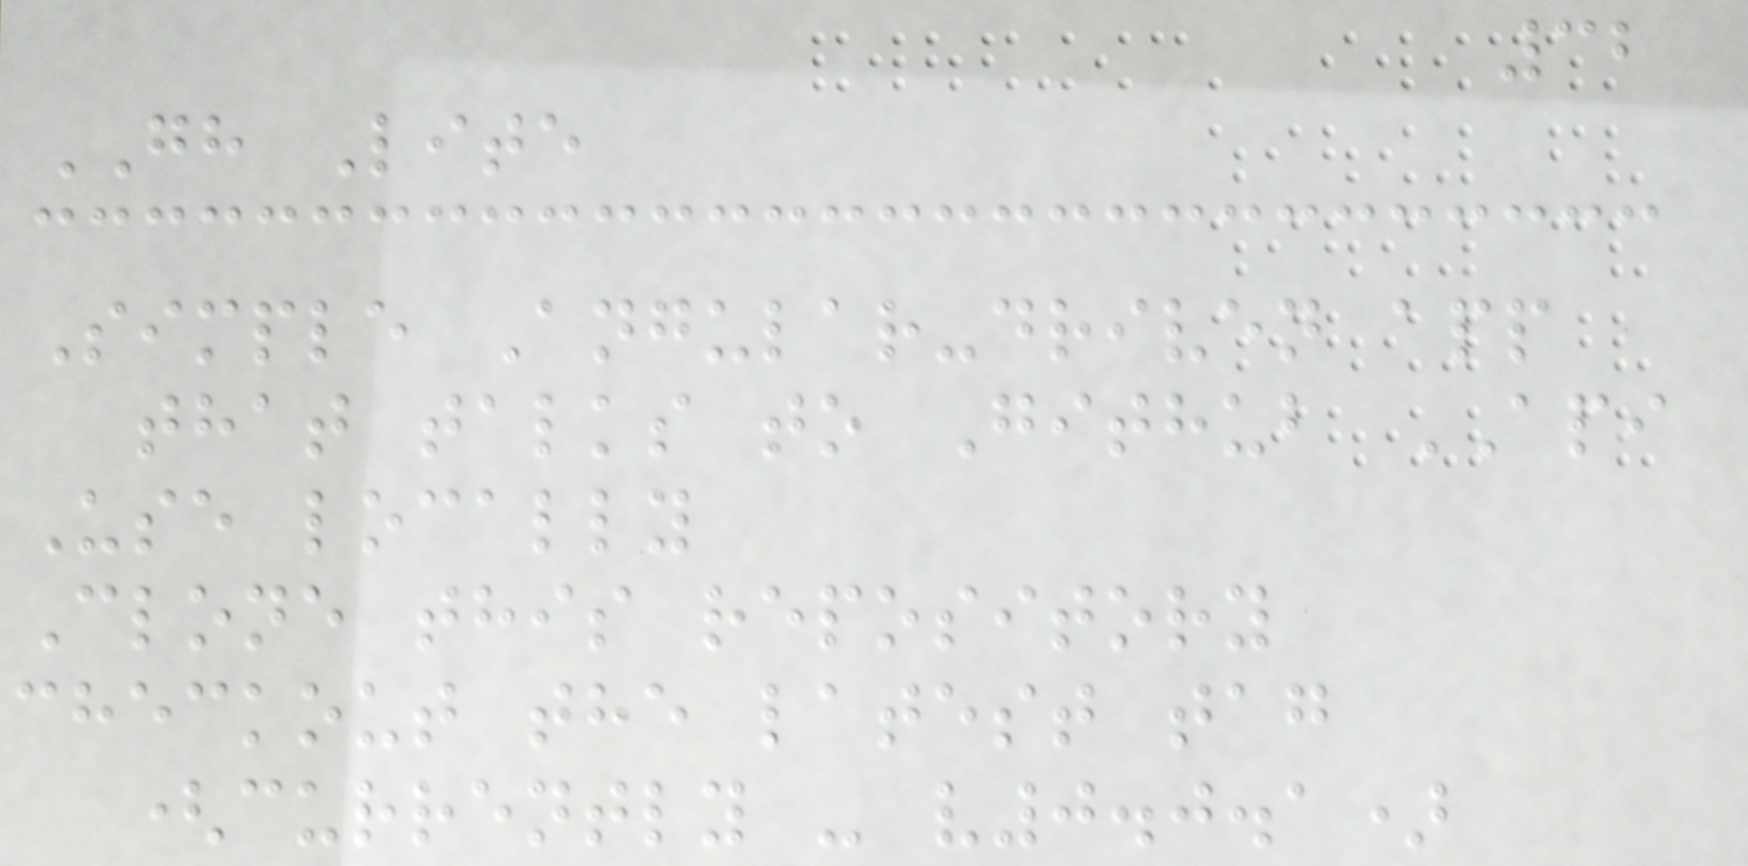32
GH Lite
Simple Angular-driven app
that talks to Github API
Use locally
Clone this repository
checkout the latest tag
(currently - v0.0.1)
